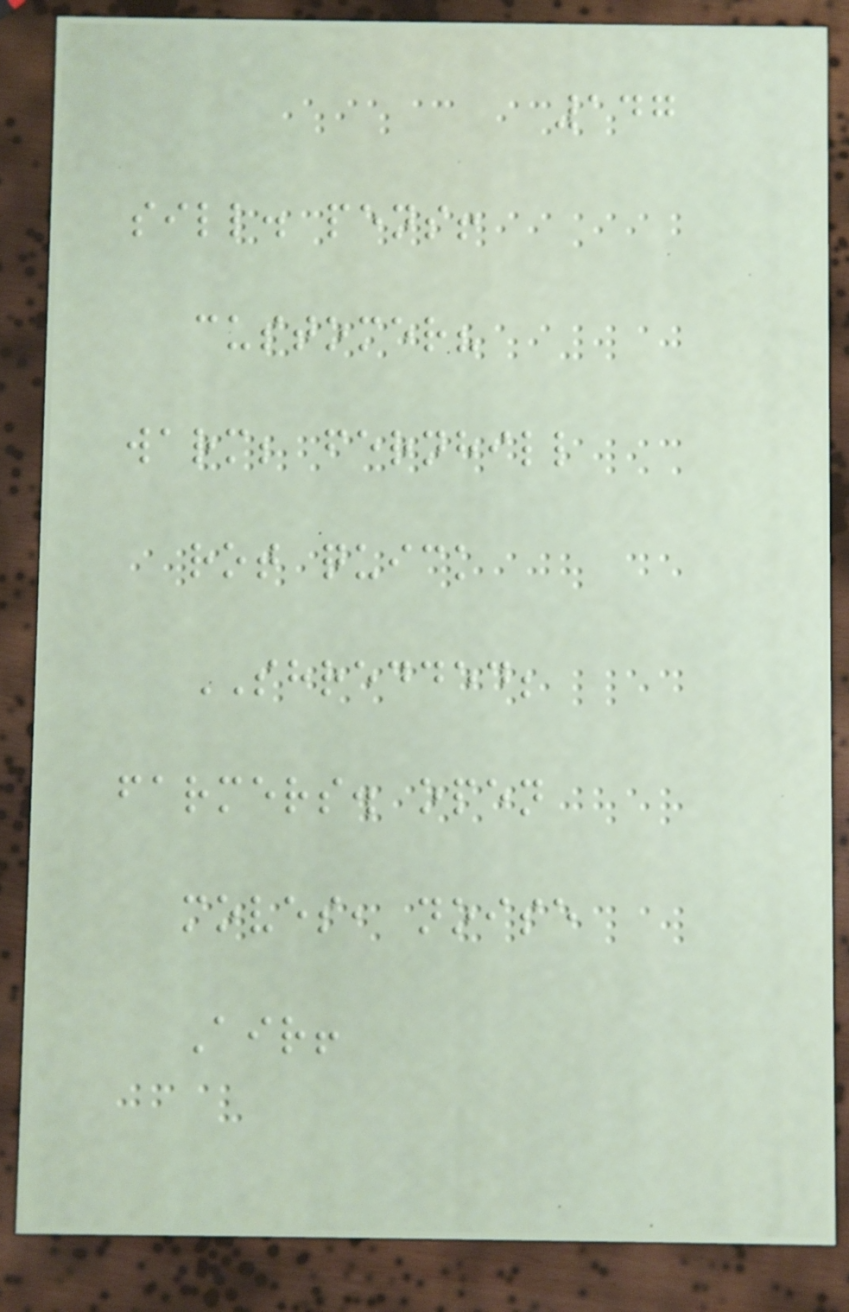147
sill. pens!
customer?
warm; fernhill
rot quick
SHREDDED;
farmers. open
moves, noise
Air!
